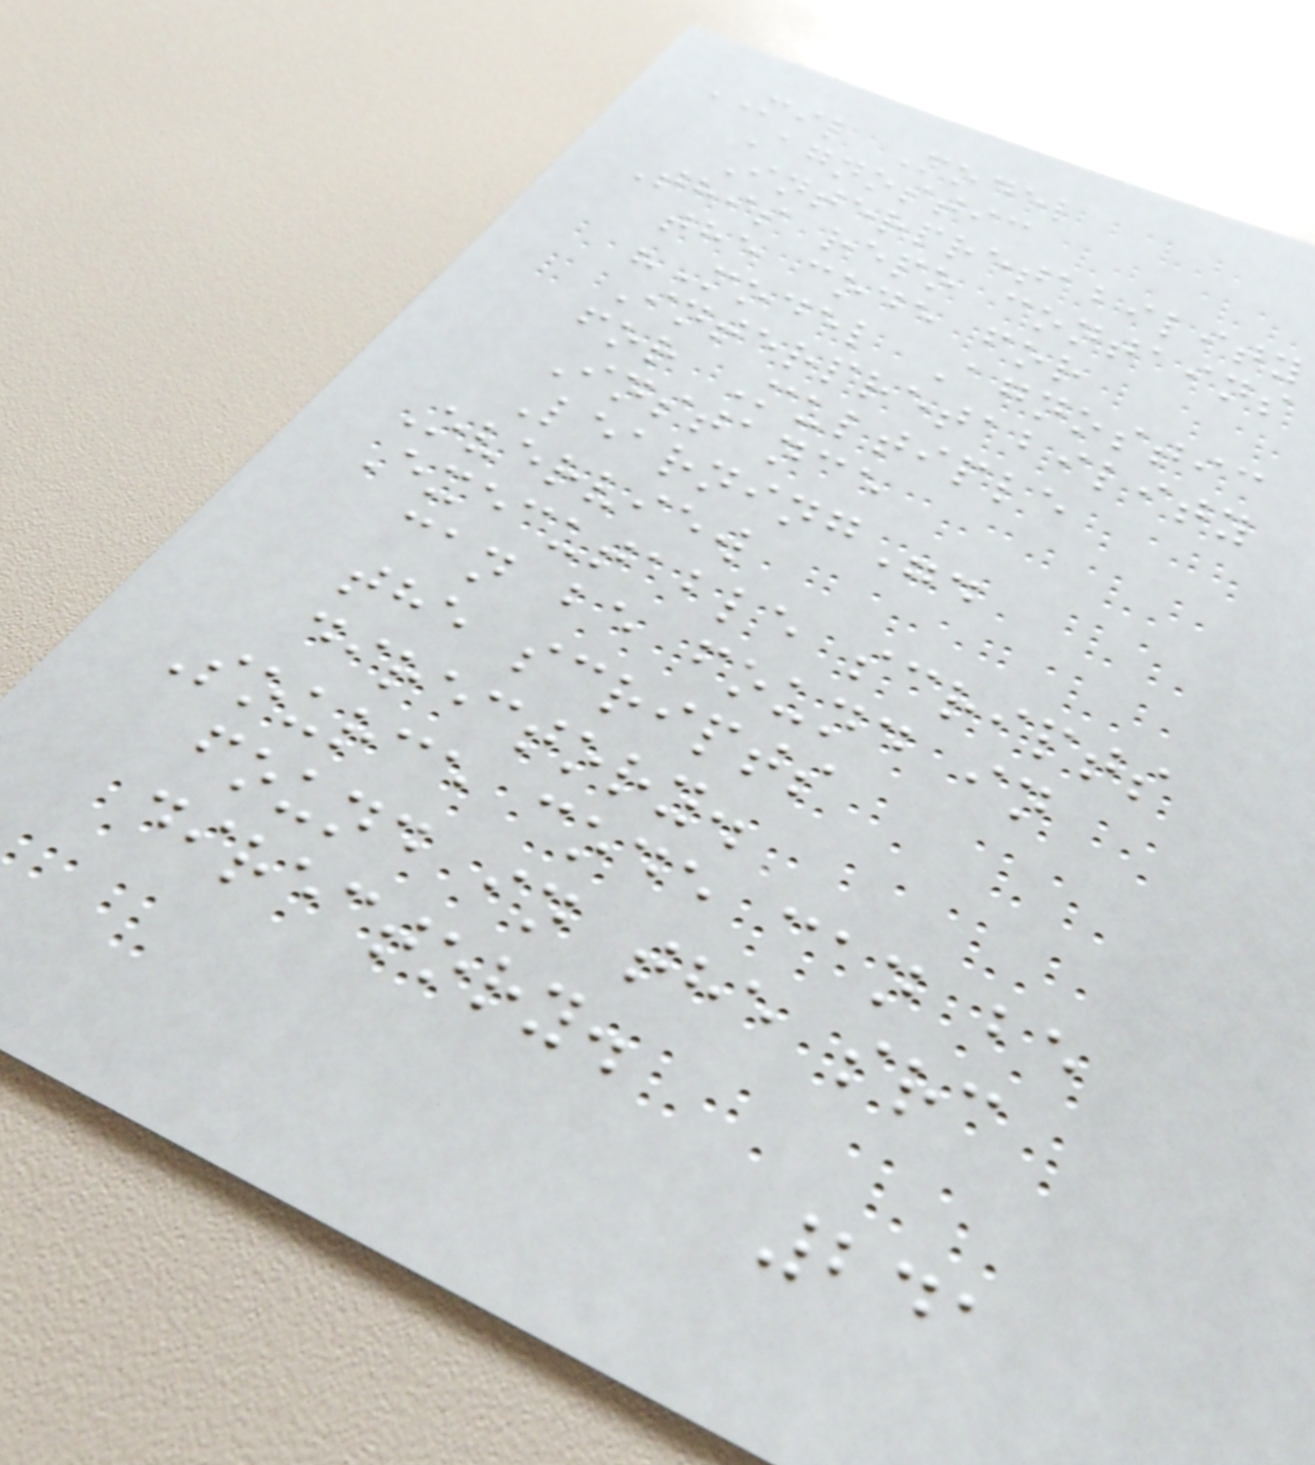MIL Model
Agnostic
Interpretability
This repo contains
the code for
"Model Agnostic
Interpretability
for Multiple
Instance
Learning".
Overview
Executable scripts
can be found in
the scripts
directory.
Source code can be
found in the src
directory.
241
